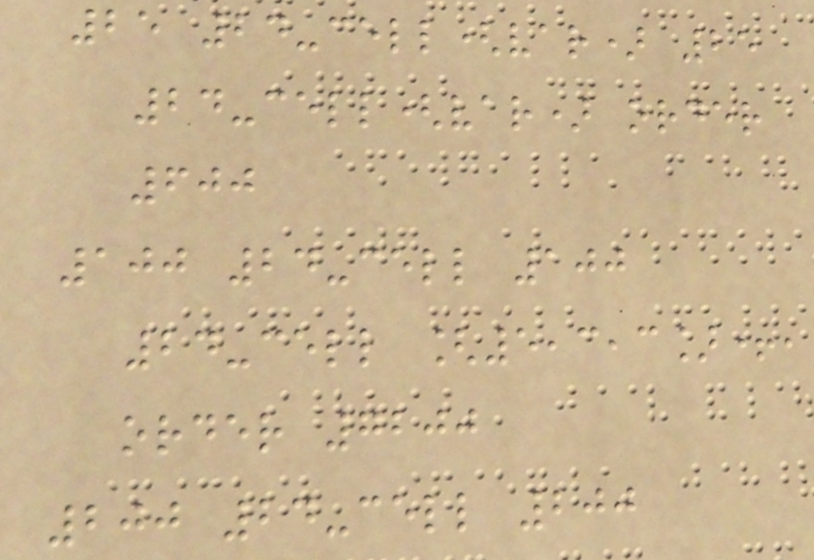25 24-cell(var) 25
24-cell(var) order
600
100 24-cell 100
24-cell [5,3,3]+,
order 7200
200 24-cell 200
